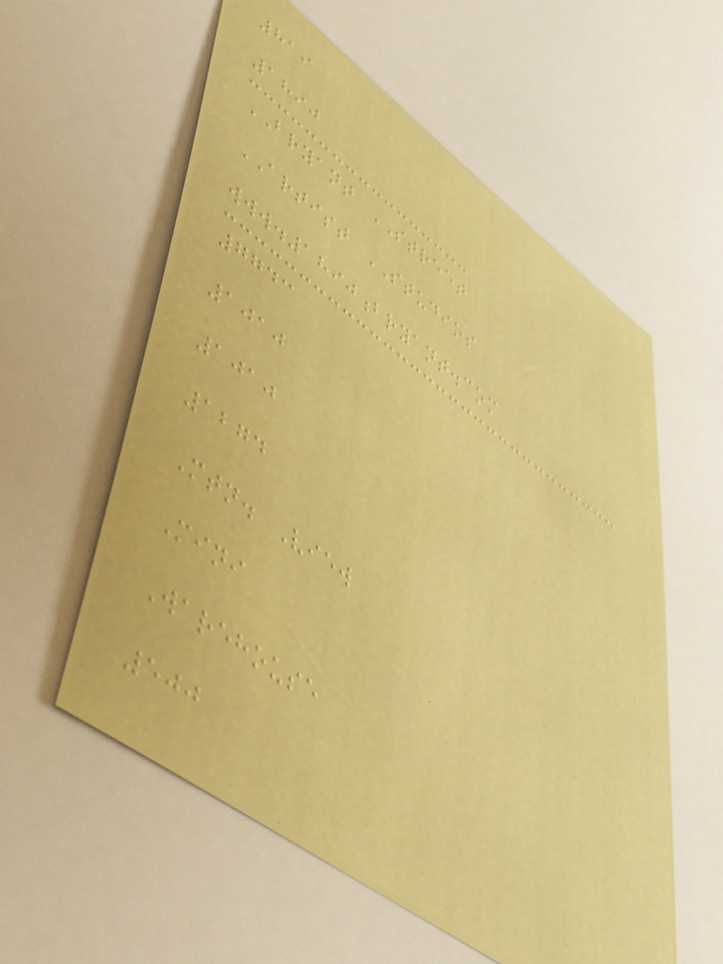819
1890
BRYANT STREET
ARTIST STUDIOS
www.1890bryant.com
7743
1010
1010
1274
Mtn. View
Mini
Warehouse
500
